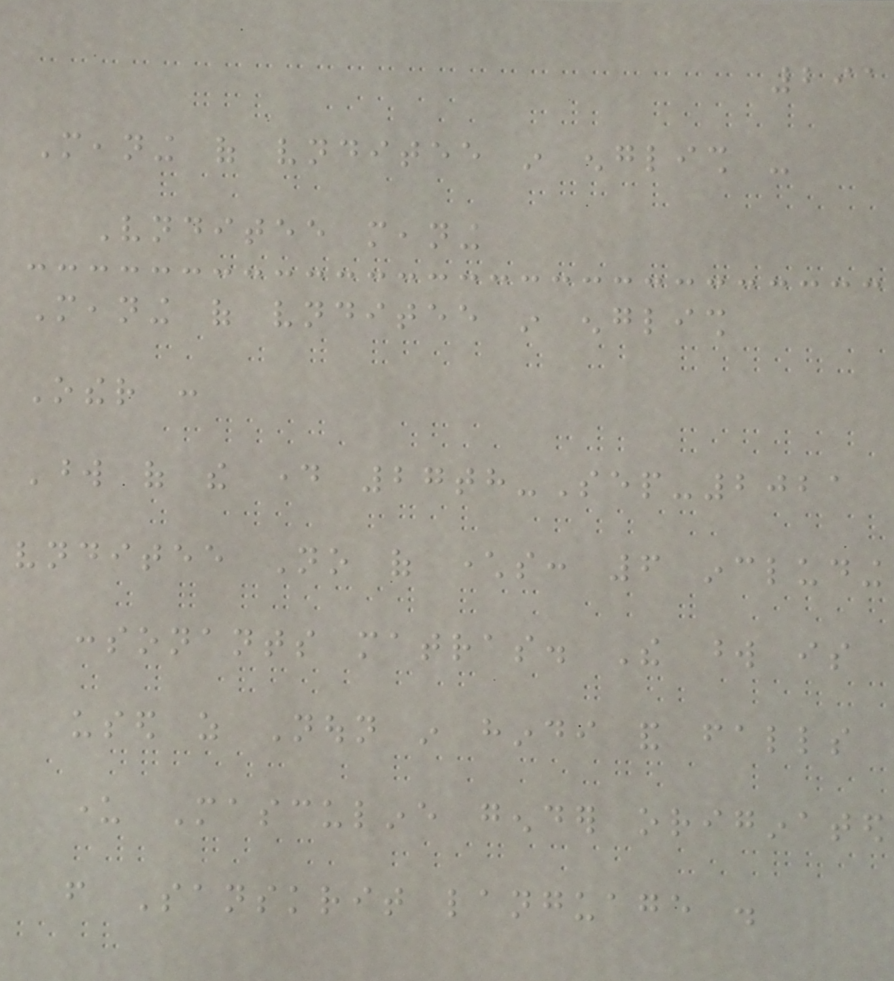291
Meaning of vnditee in english -
Vnditee meaning
Meaning of vnditee in english
Other :
Word of the day 27th-Sep-2021
vnditee No of characters: 6 including
consonants matras. The word is
used as Noun in hindi and falls
under Masculine gender originated
from Sanskrit language .
